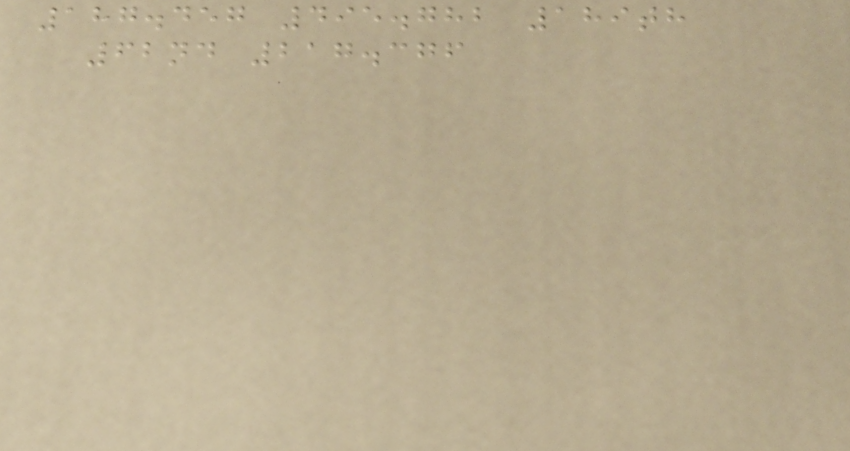187.457 495.782 189th
62nd 217.376
